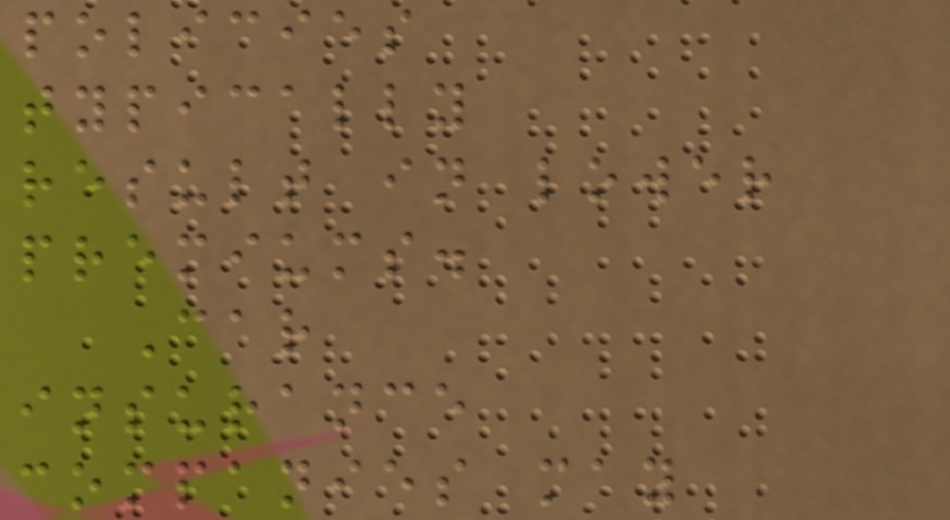policies
typically
result in lower
premiums.
Car
insurance
companies may
